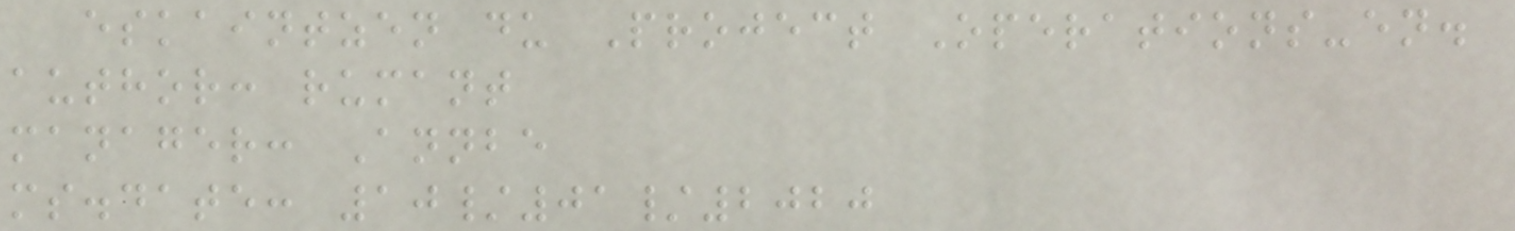eskaintzen du Project Operations-en.
author: rumant
manager: Annbe
ms.date: 10/01/2020
